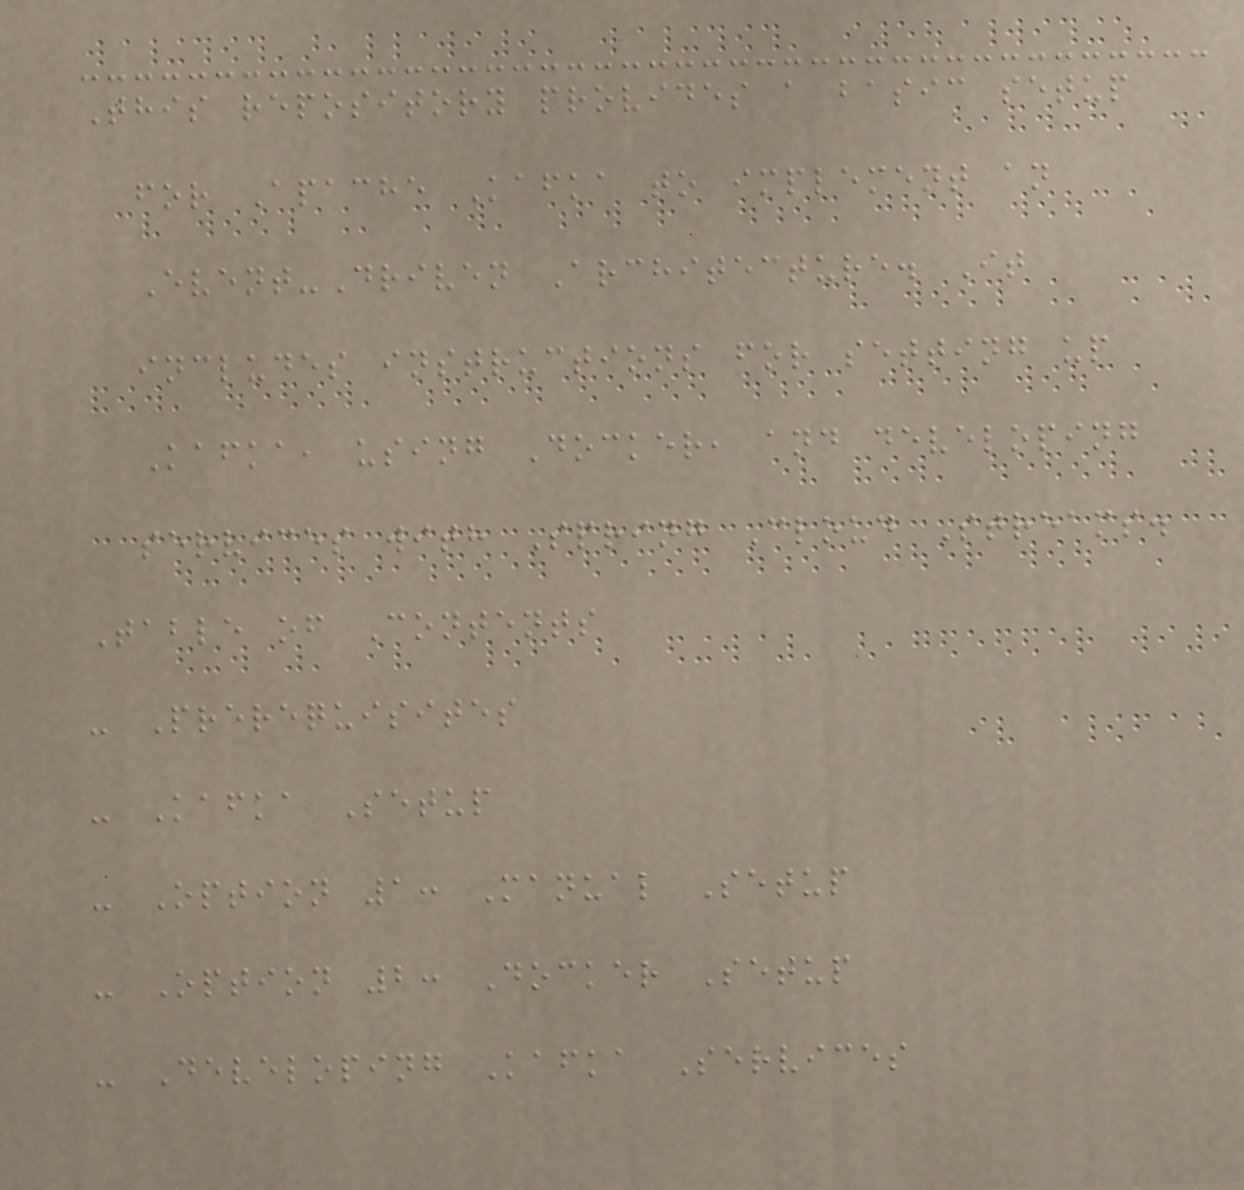This repository provides a basic setup
for Apache Kafka to implement an
Event-Driven Architecture. It
includes instructions for setting up
Kafka, using Docker, and developing
services with Spring Cloud Streams.
Table of Contents
- Prerequisites
- Kafka Setup
- Option 1: Manual Setup
- Option 2: Docker Setup
- Developing Kafka Services
